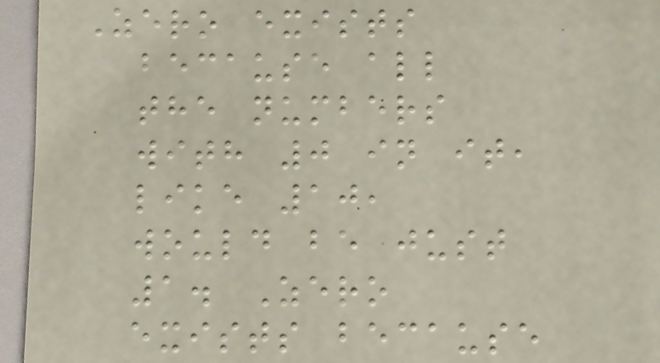Zero exists
because all
the numbers
with 0 in it,
like 10,
would be just
1. Zero
exists because
